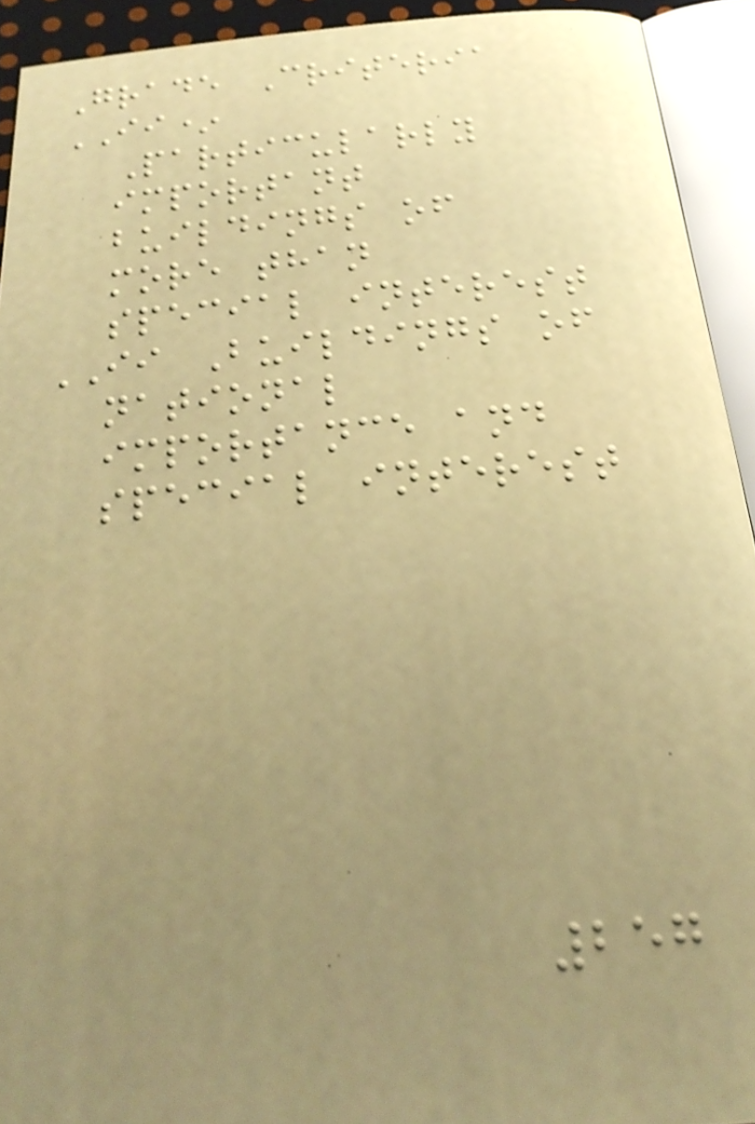Grade Criteria
II*
Particularly
important
buildings of
more than
special interest
II Buildings of
national
importance and
special interest
257
